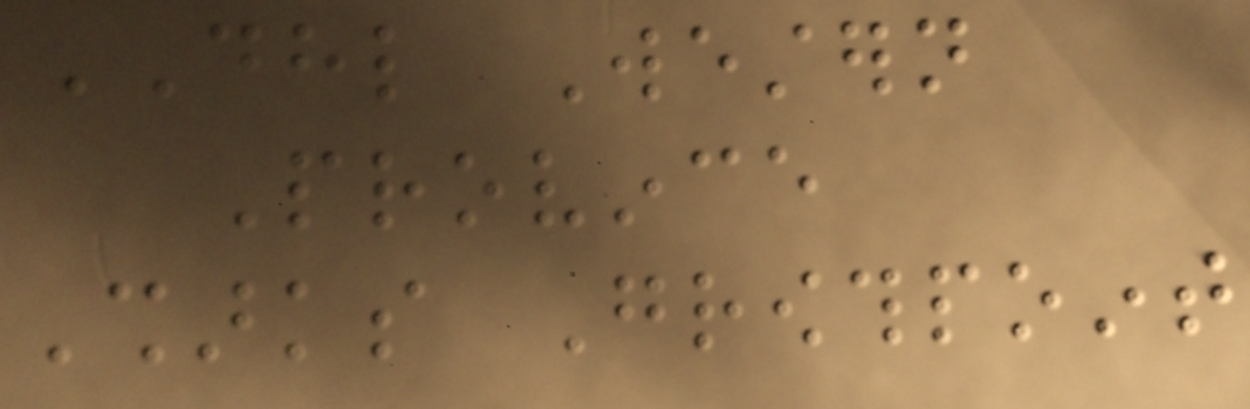DHL Western
Province
Sharks Growthpoint
